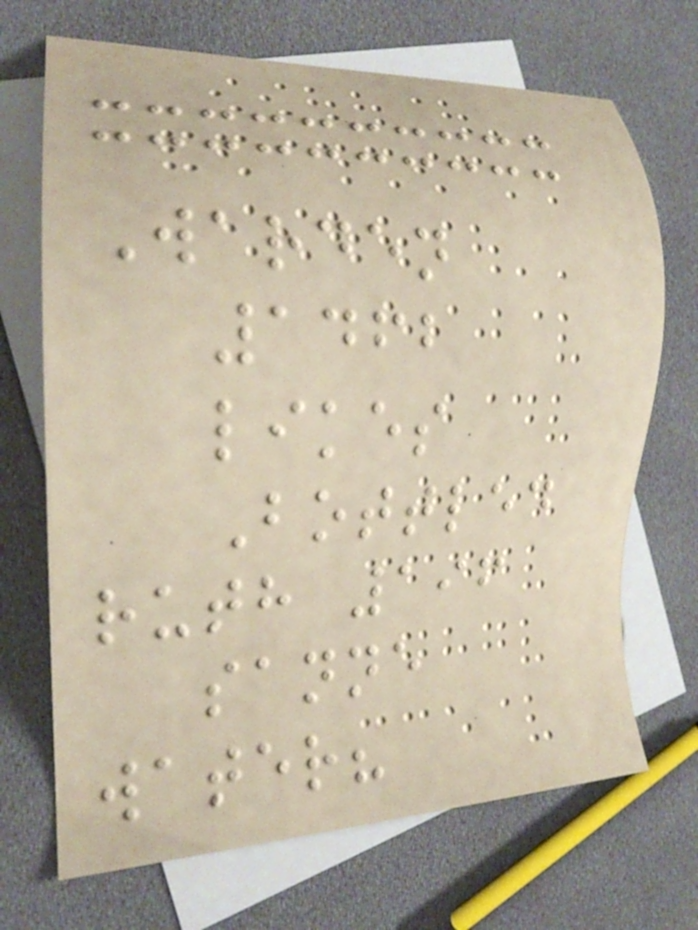Warden
1462
likes
Bottled
ruth 196
sanne
water?
